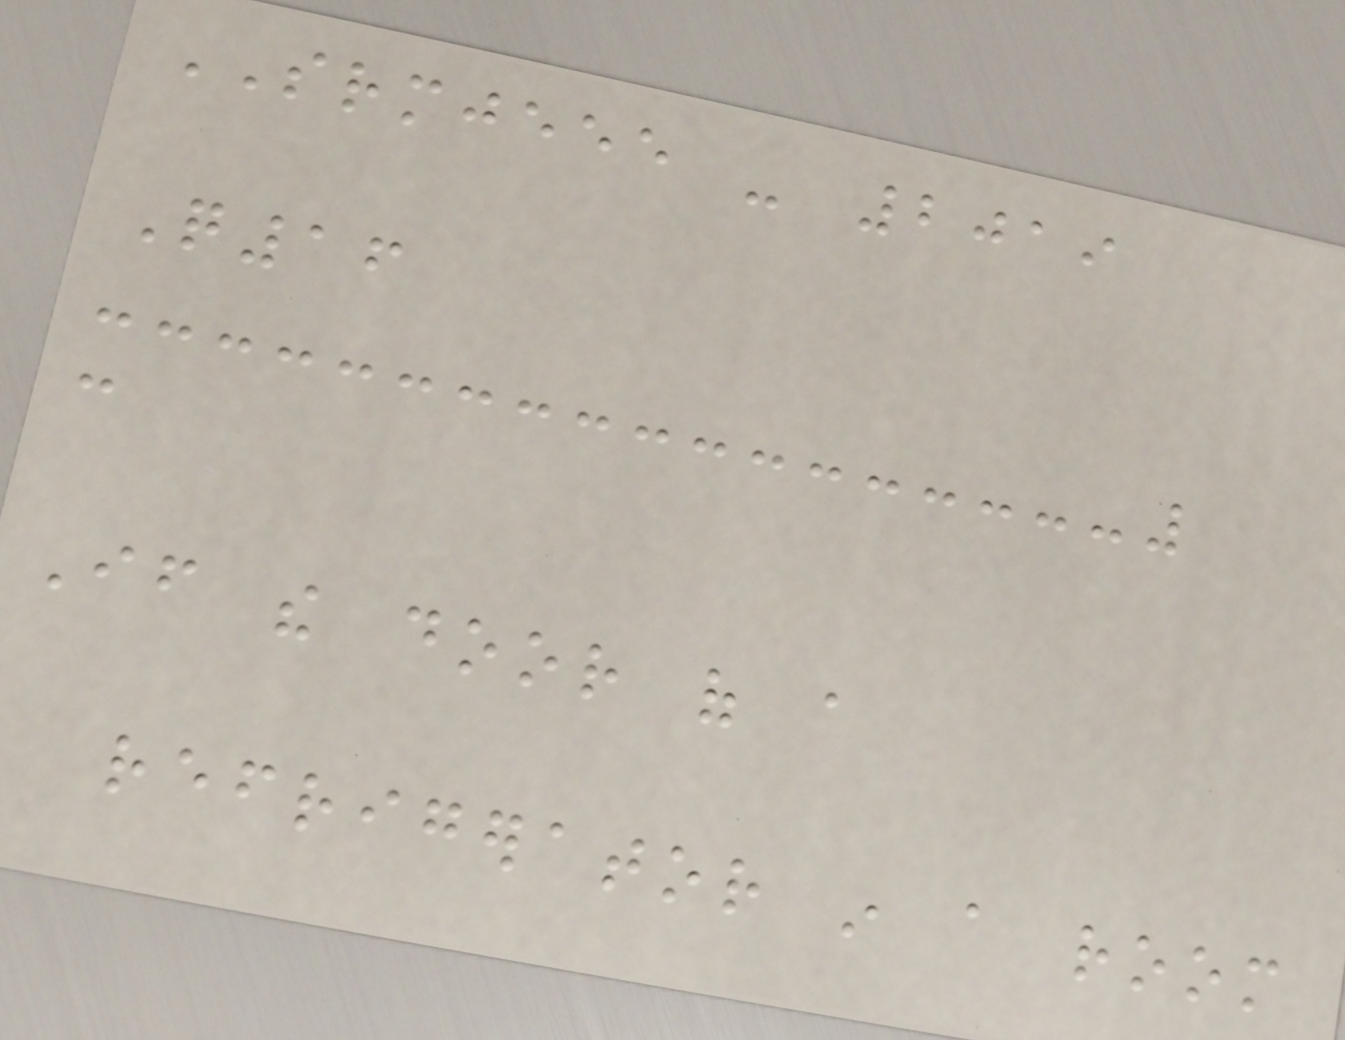SRMJEEE - 2019
Q16
:
If the door of a
refrigerator in a room
